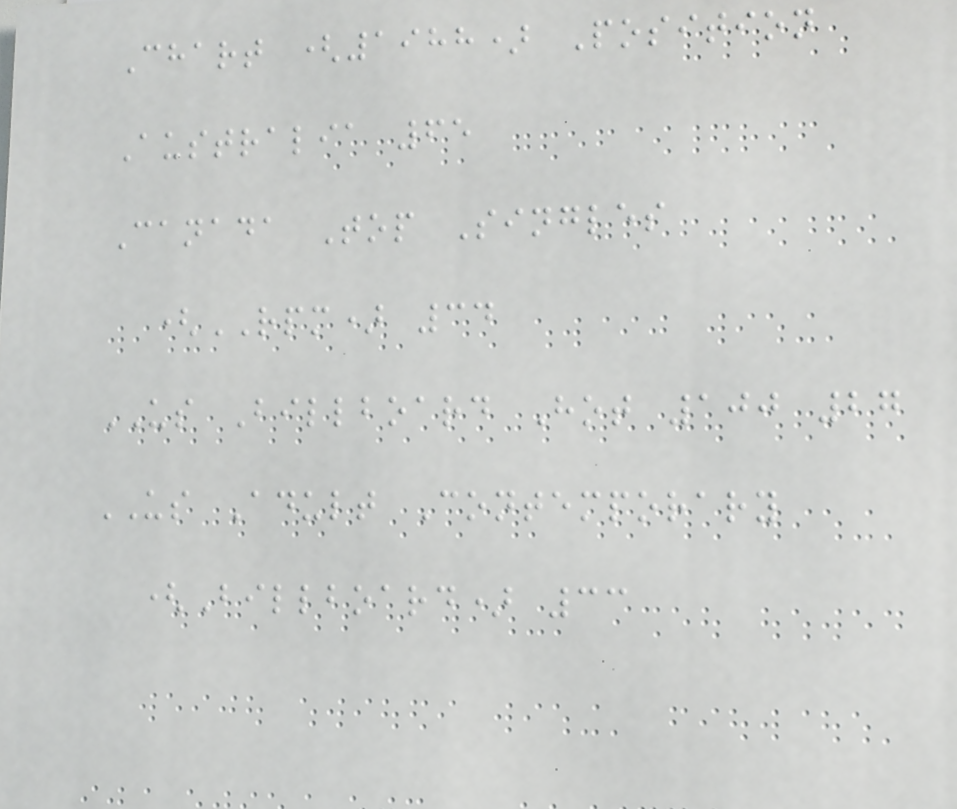Chart (1988) Position
Australia 65
Canada Top Singles
(RPM) 34
US Billboard Hot 100 27
US Adult Contemporary
(Billboard) 33
